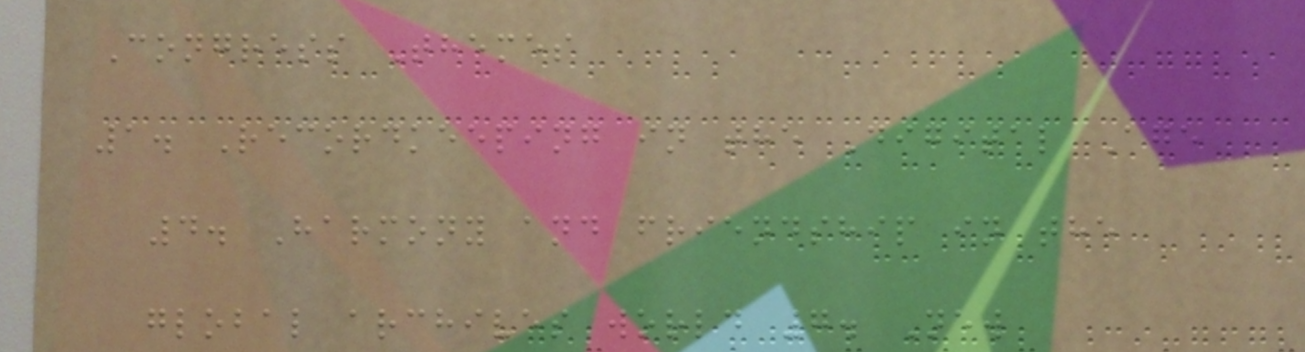Congress Themes
1. Recordkeeping in the Digital Age
4. Harmony and friendship in the
global archives world 7. New
